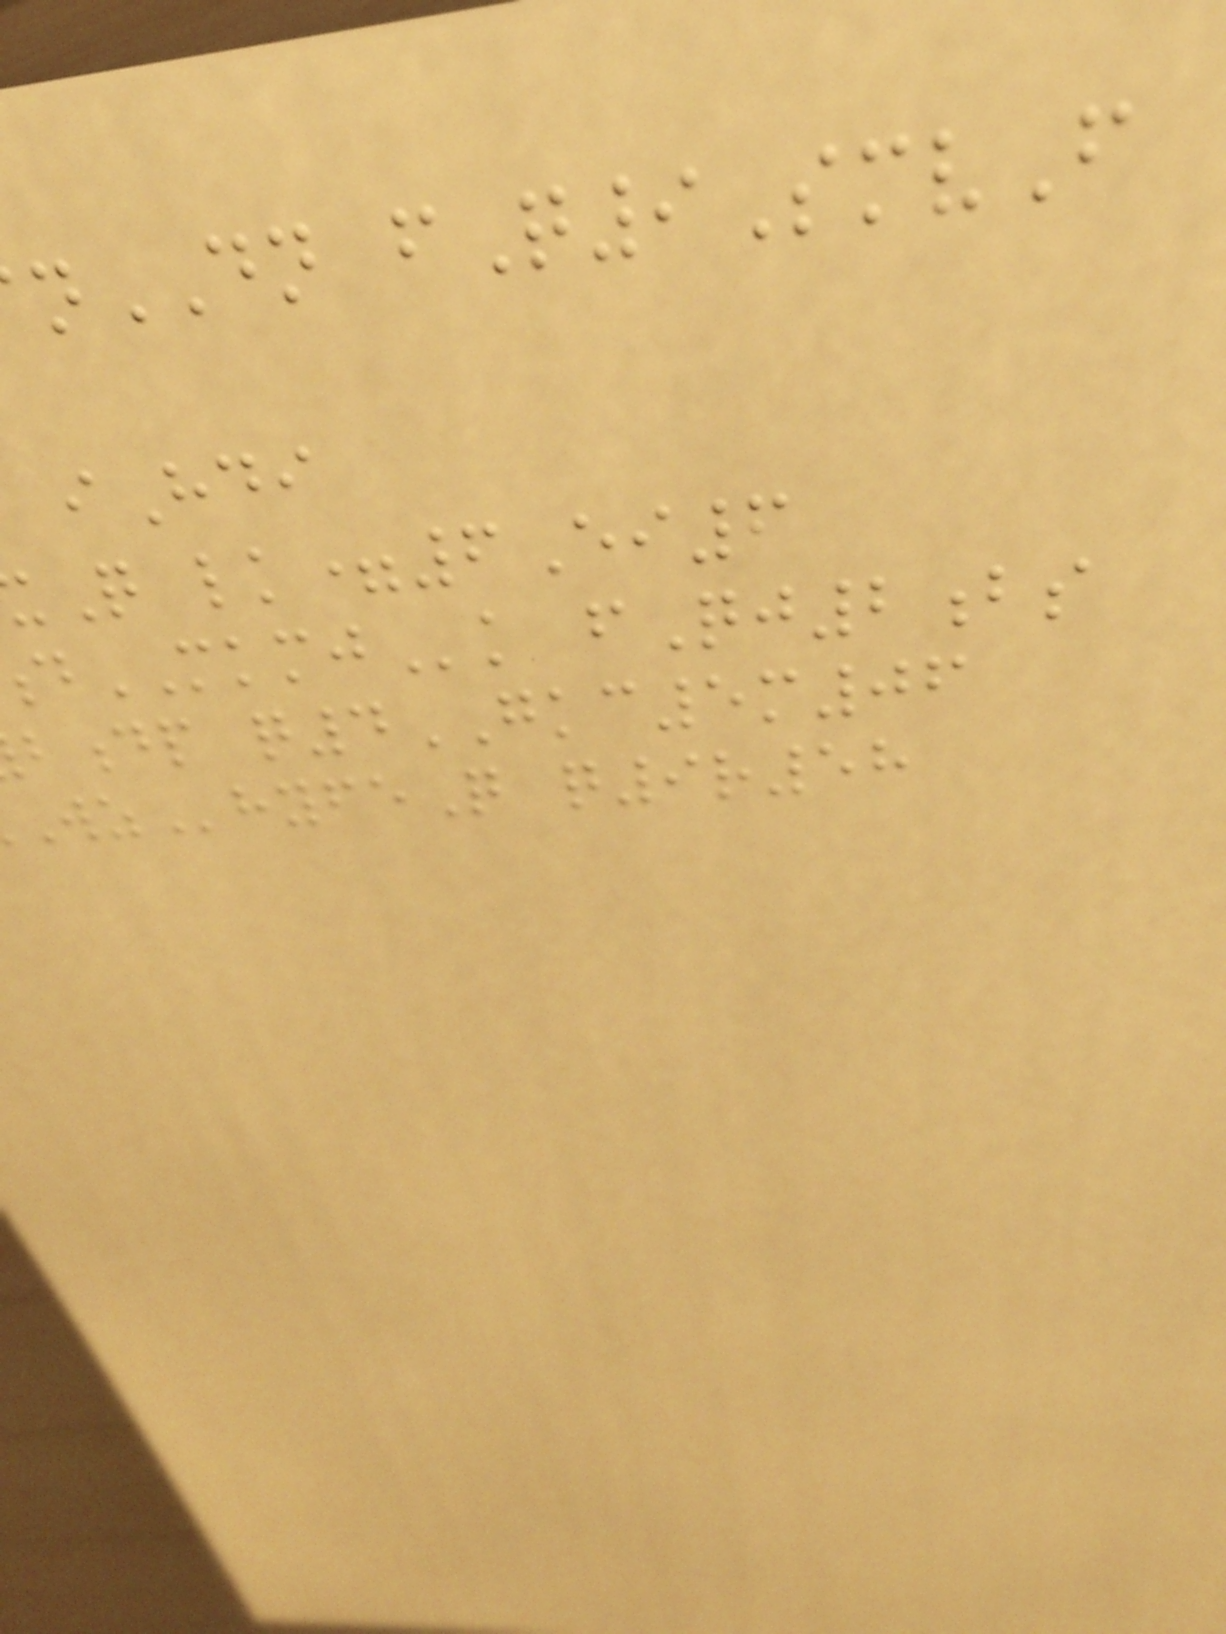nDN fQ9SmvF
iHdi
Q lk=6Ei6
dMKMJk fQj2bs
dp q4GKC5m06
hyfeQ q9r58
